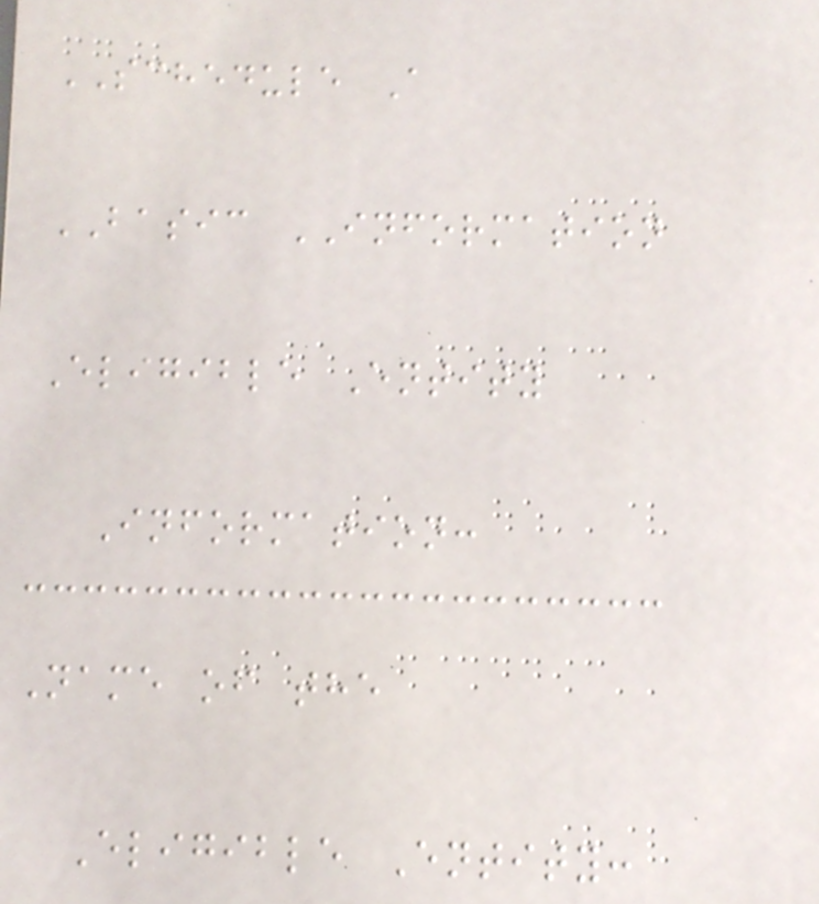SCHEDULE A
BASIC INFORMATION
Eligible Entity
Information:
Name of the
Eligible Entity:
